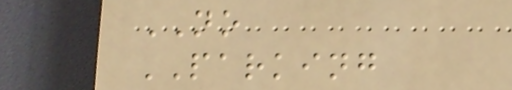NO
PARKING
